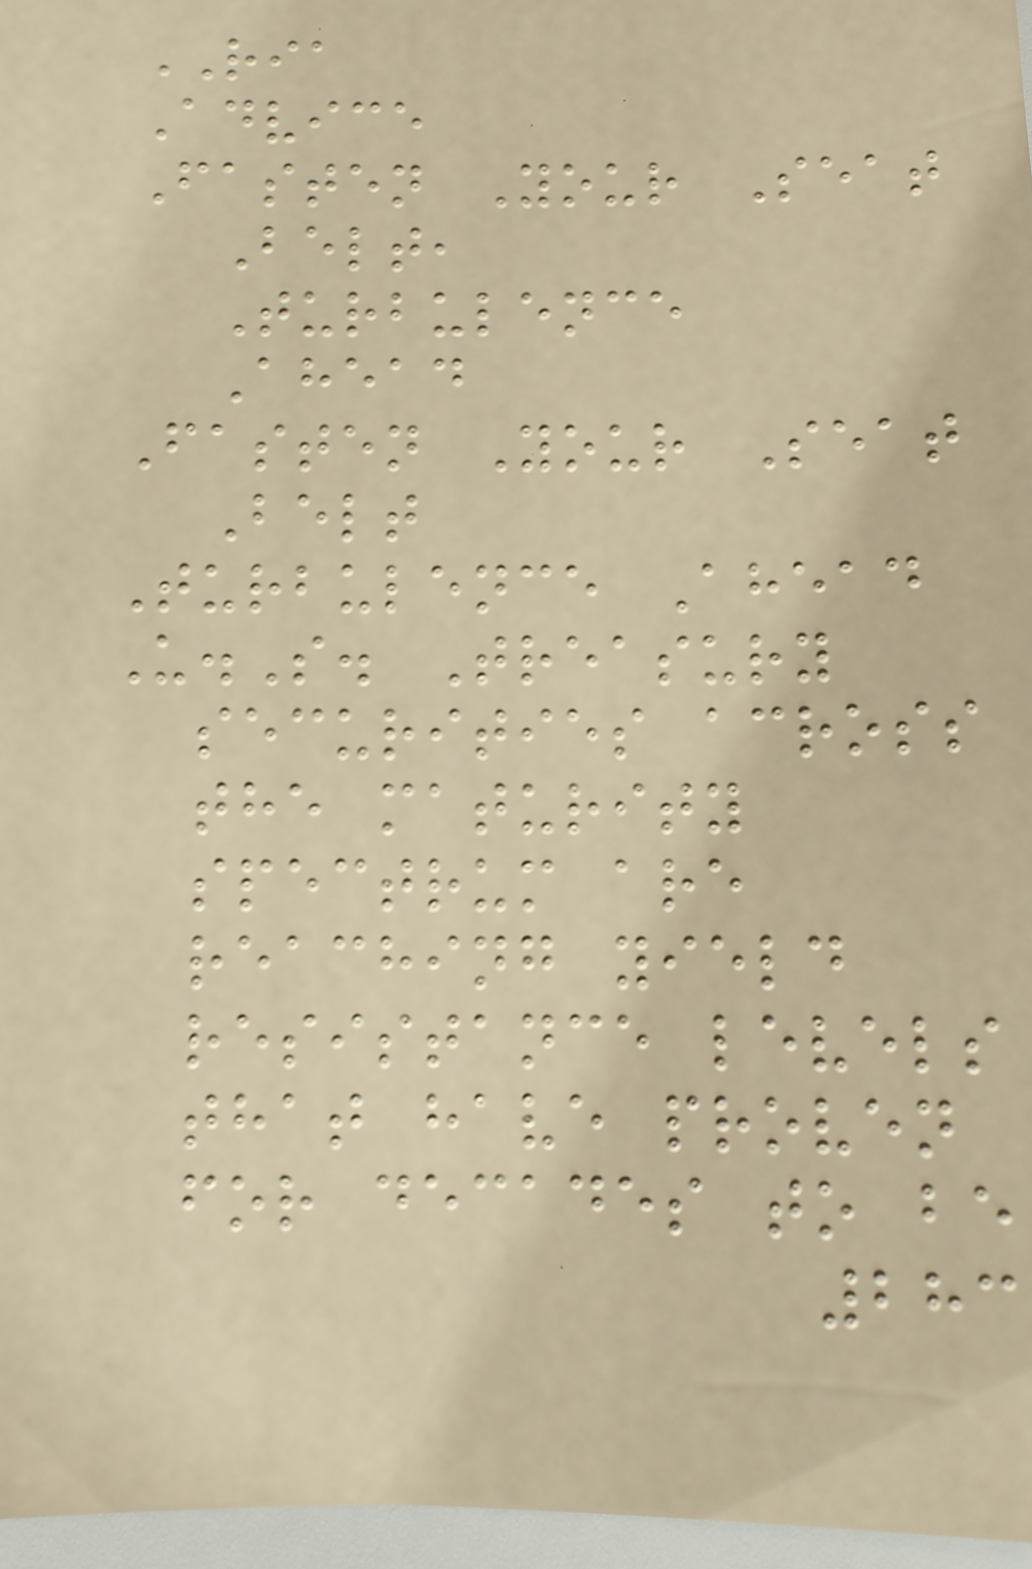RIA
Advice
Fasten Your Seat
Belt,
Turbulence
Ahead
Fasten Your Seat
Belt
Turbulence Ahead
U.S. Treasury
securities across
the maturity
spectrum are
reaching yield
resistance levels
that have proven
for decades to be
283
